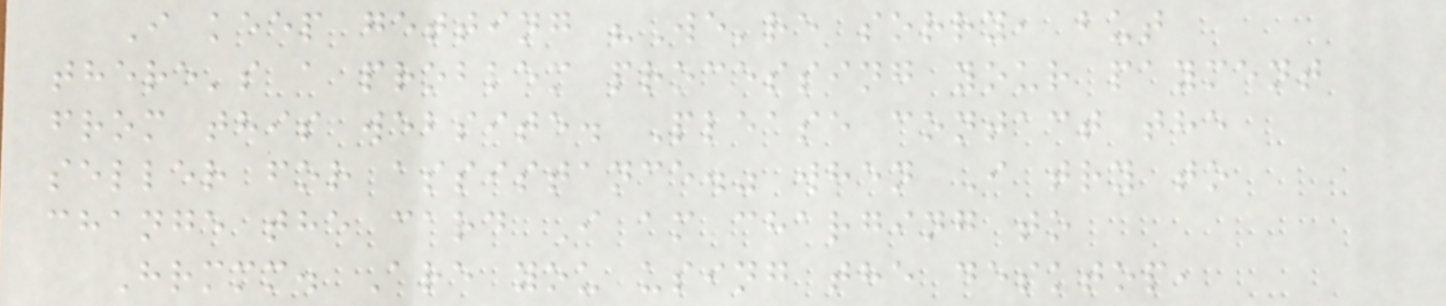I keep getting "We're sorry, but
there's a problem processing your payment
from this website. Please contact the
seller for assistance." when I try to
change the card I am charging to
Hrmmm. Are you using the desktop,
